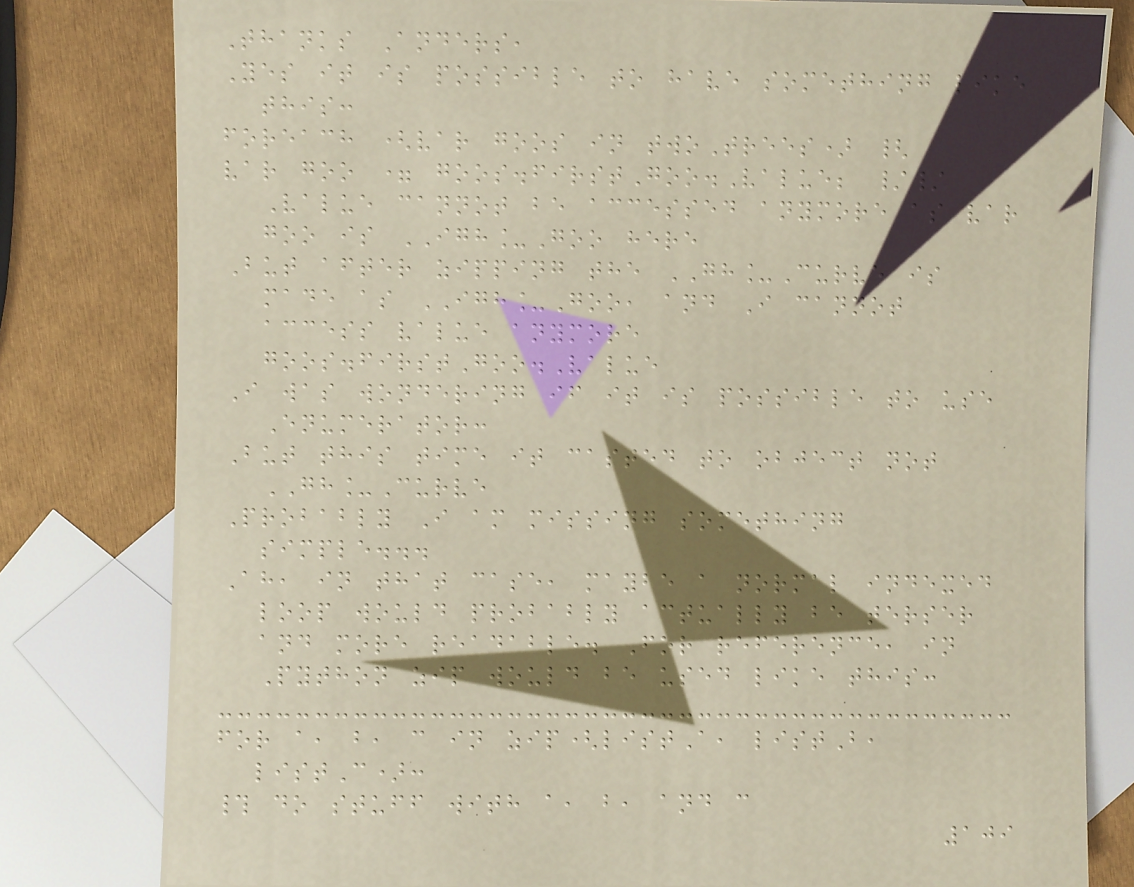Thanks Anders,
Yes it is possible to have something like
this:
foreach (var goos in twoTrees) {
var goo = goos.firstGoo.Value; //
Value cannot be accessed anymore as var
goo is IGH_Goo here
But after zipping the GH_Curve is
made as IGH_Goo, and I cannot
access value anymore
goos.firstGoo.Value
I was wondering if it is possible to use
Enumerator:
But this time it casted to object not
GH_Curve
Probably I am missing something
simple...
Ah, in that case, maybe a normal indexed
loop would probably actually be terser
and more readable. For reference, in
Python zip would be used like this:
for a, b, c in zip(listA, listB,
listC):
# do stuff with a, b, and c
109
